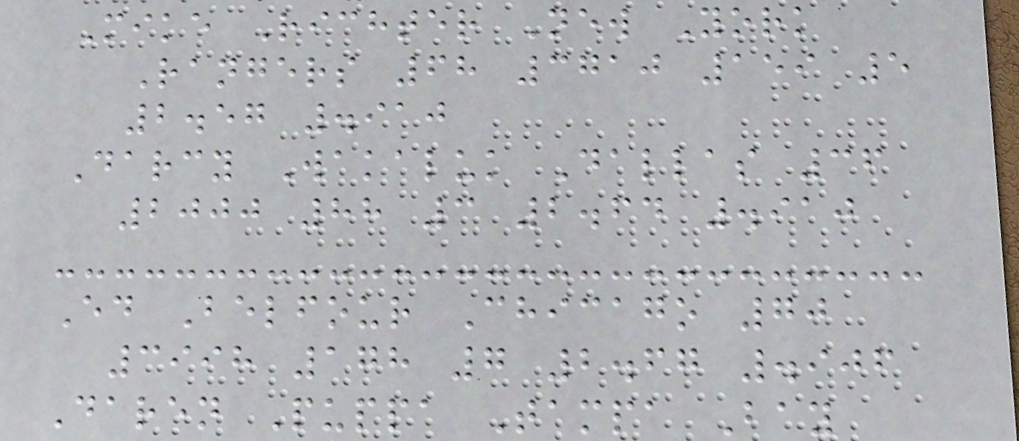Mike Richter New York
Rangers 68 3710 159 5
2.57 .910
Darcy Wakaluk Dallas 36
2000 88 3 2.64 .910
Ed Belfour Chicago 70
3998 178 7 2.67 .906
Daren Puppa Tampa Bay
